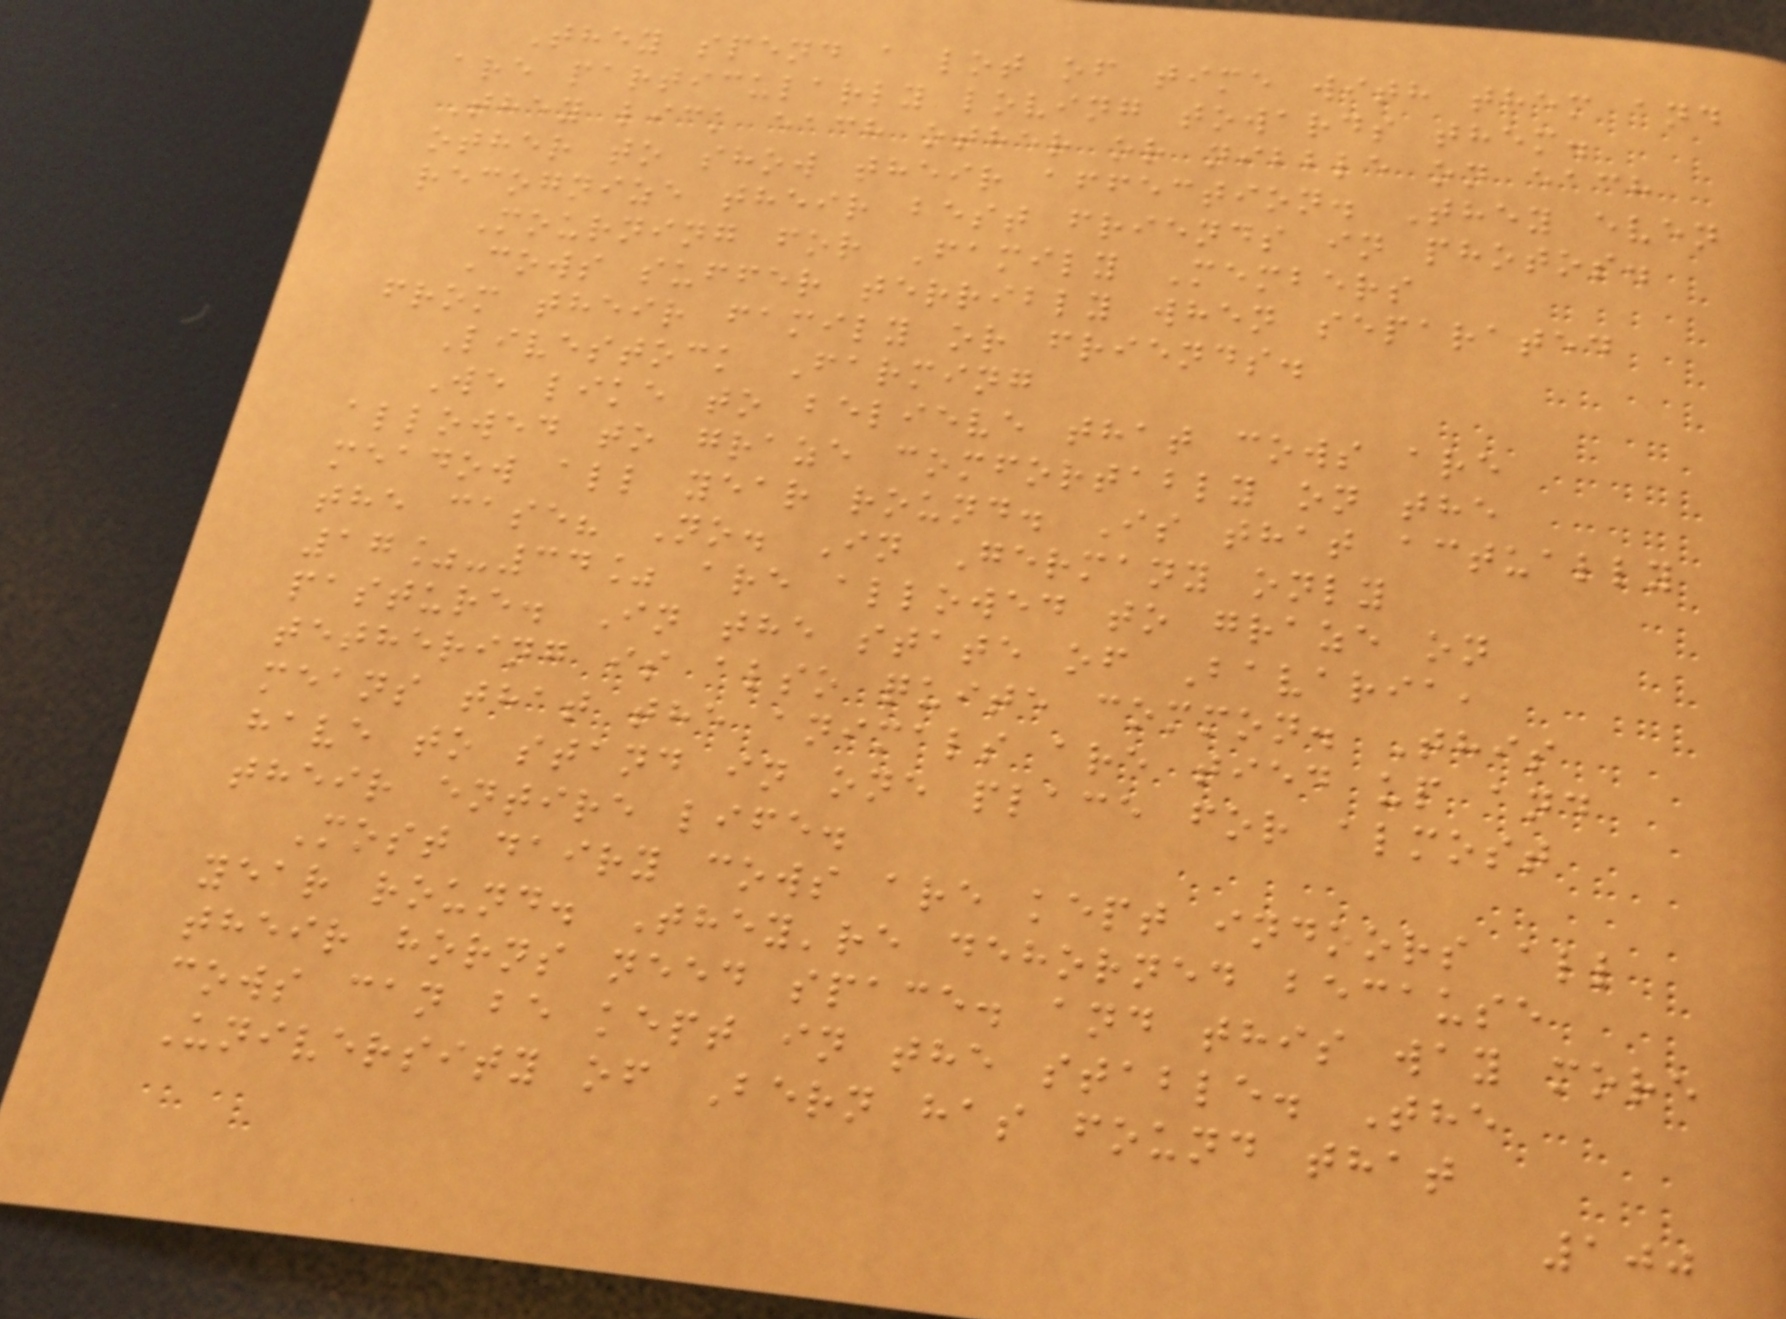They spend a lot of time with them and
are particularly loving towards them.
They lick each other or nibble on each
other to show their affection. They even
recognize their best friends in photos.
Mourning for Family Members
Cows suffer terribly when separated
from their family or friends.
Livestock Farming
We like to believe that cows are
allowed to graze comfortably on the
meadow all year round. Is that actually
the case? No. In Germany only
17%-34% are allowed to graze on
pasture. In the state of Bavaria,
tethering is also quite common. This
means that the animals are tied up and
have to stand in one place for almost
their entire life.
Most dairy cows are kept indoors all
year round. They're dehorned because
their horns need space. and this way more
cows can be kept in the stable. The
University of Bern has found that
100
